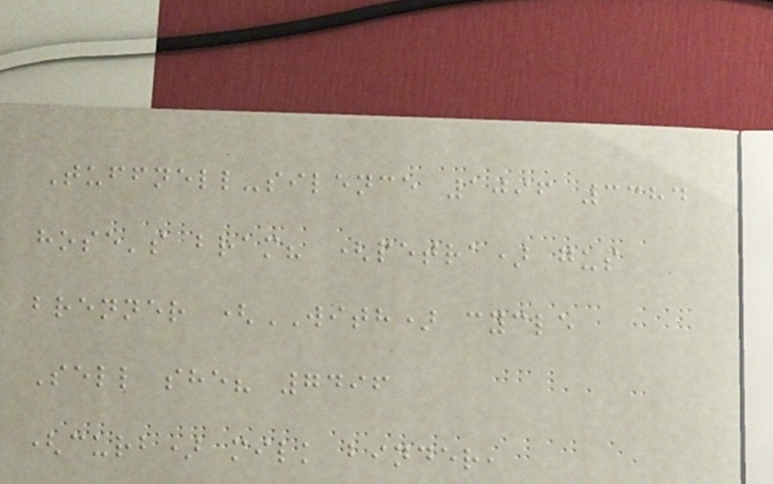Tuffnell-silence 1096 3384
hose's bram? (petra) gus
brenner (WITH) cycle
Sell she? 7496
(curb) milk binder,
